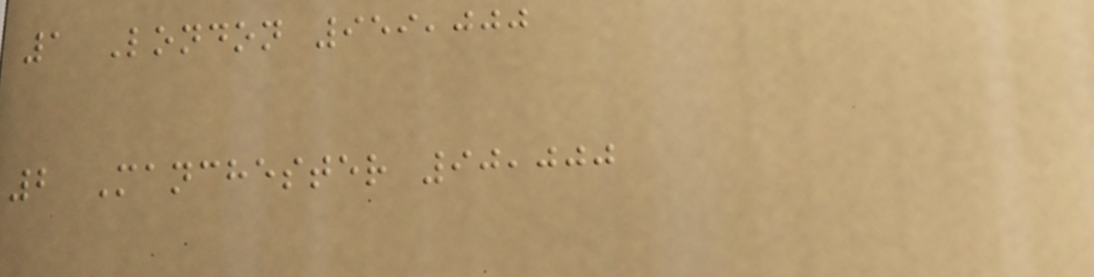1 London 959,000
2 Manchester 90,000
